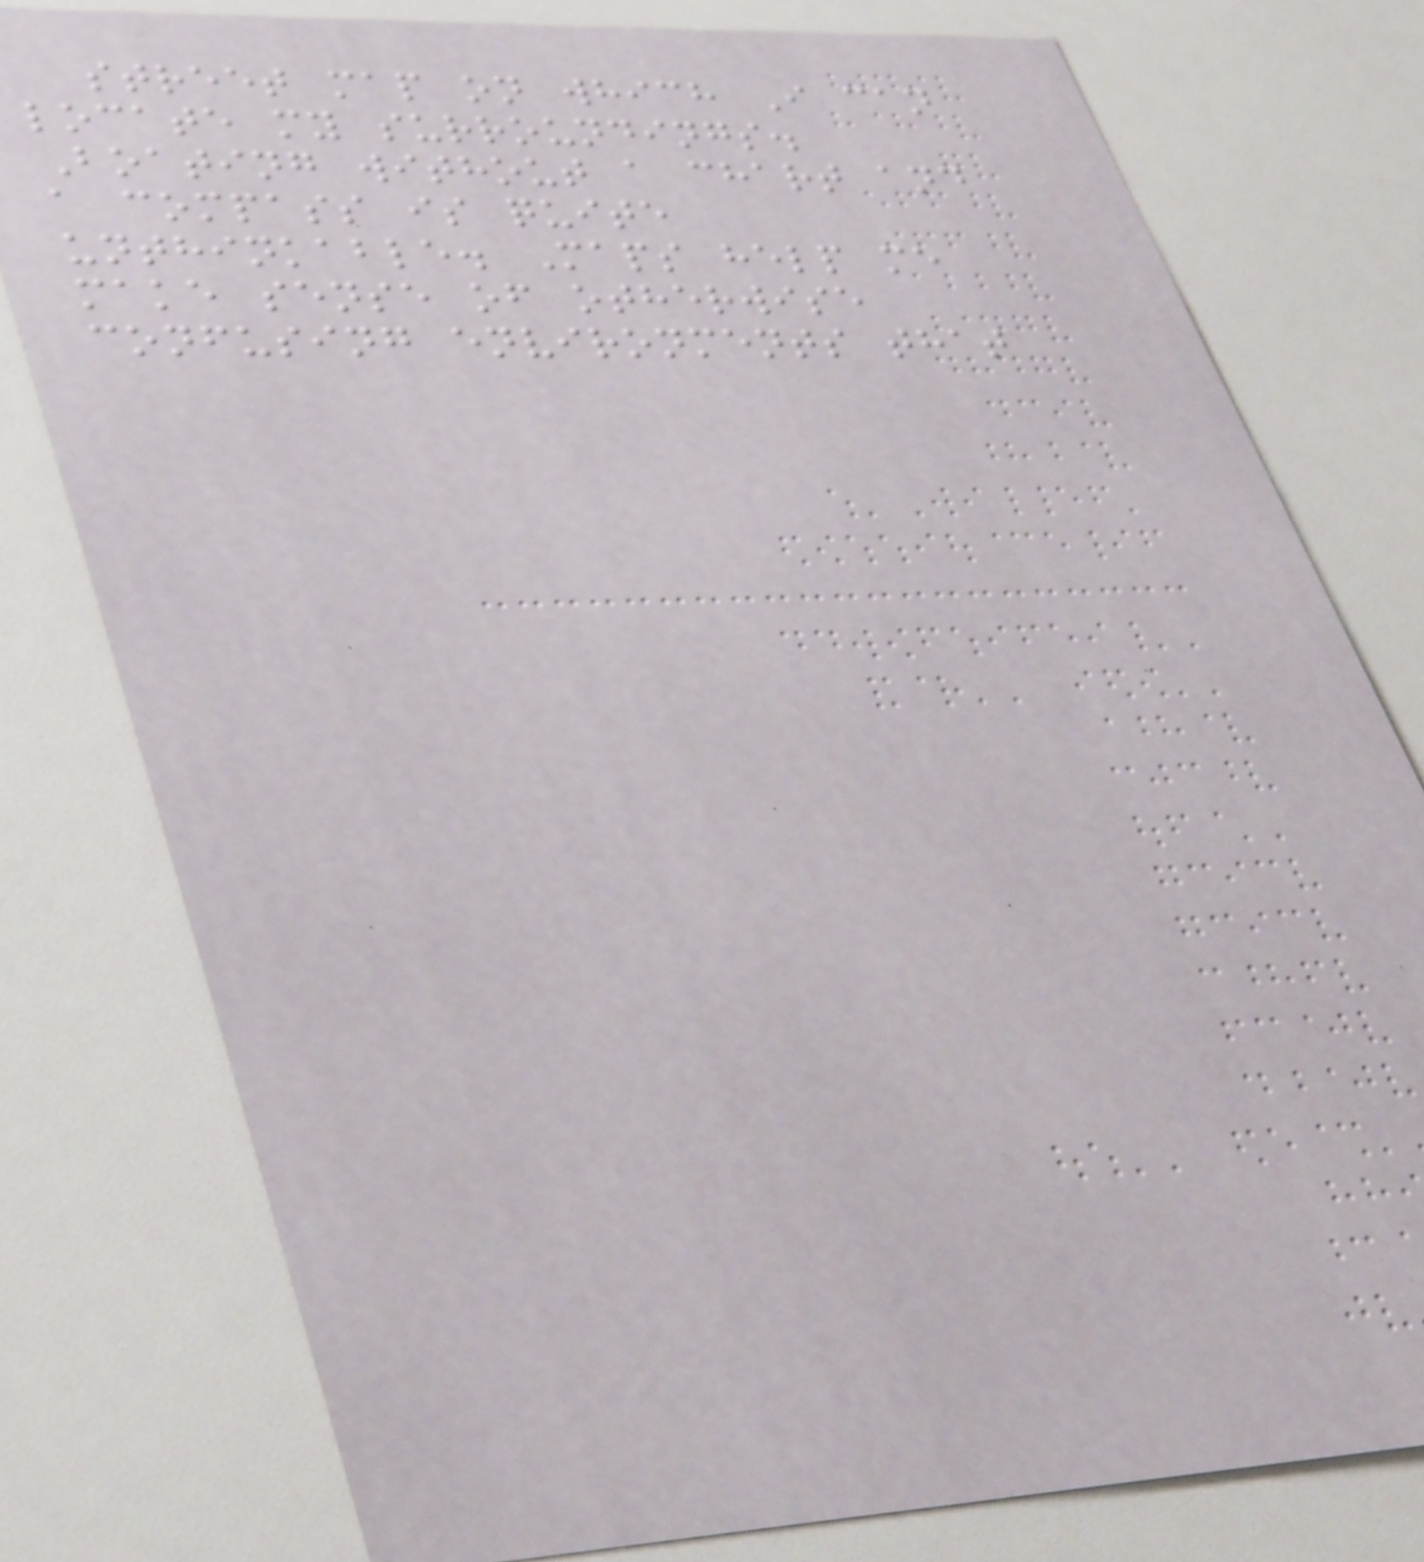street map on which I can
locate my surroundings.
Boating without a chart and
a compass is quite
unthinkable. Maps help me
make sense of otherwise
confusing environments that
